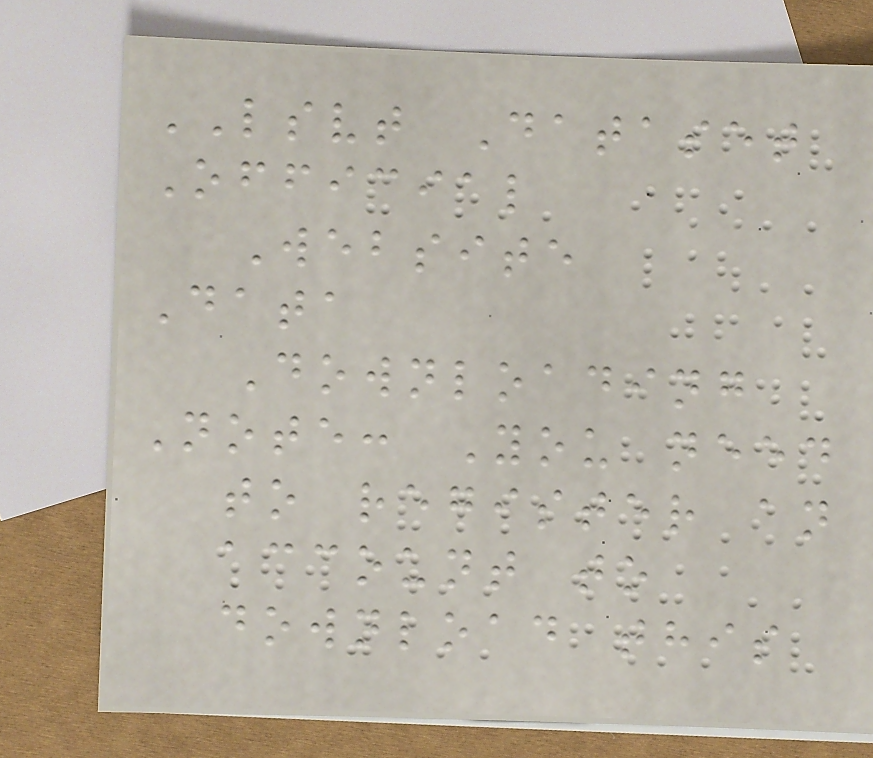LSVT Dataset
Official
Website
Data
Downloading
Note: You need
to register an
account to
download this
